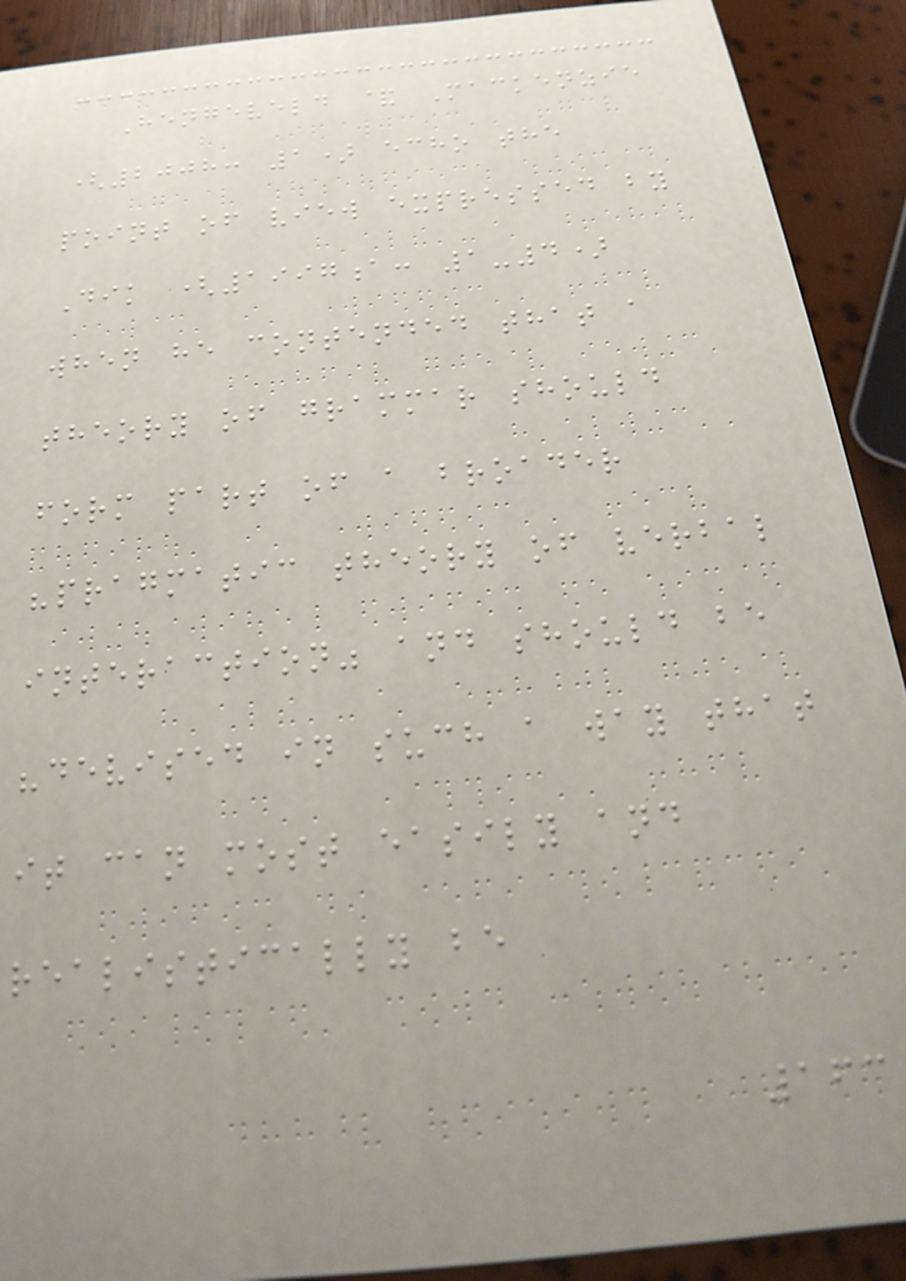Hengeveld & Mackenzie
(2008: 1) echo the
point of view expressed by
Dik (1997a: 1-4)
when he contended that a
theory of grammar should
form part of a broader
"pragmatic theory of verbal
interaction" and should be
"devised in such a way that
it can most easily and
realistically be
163
